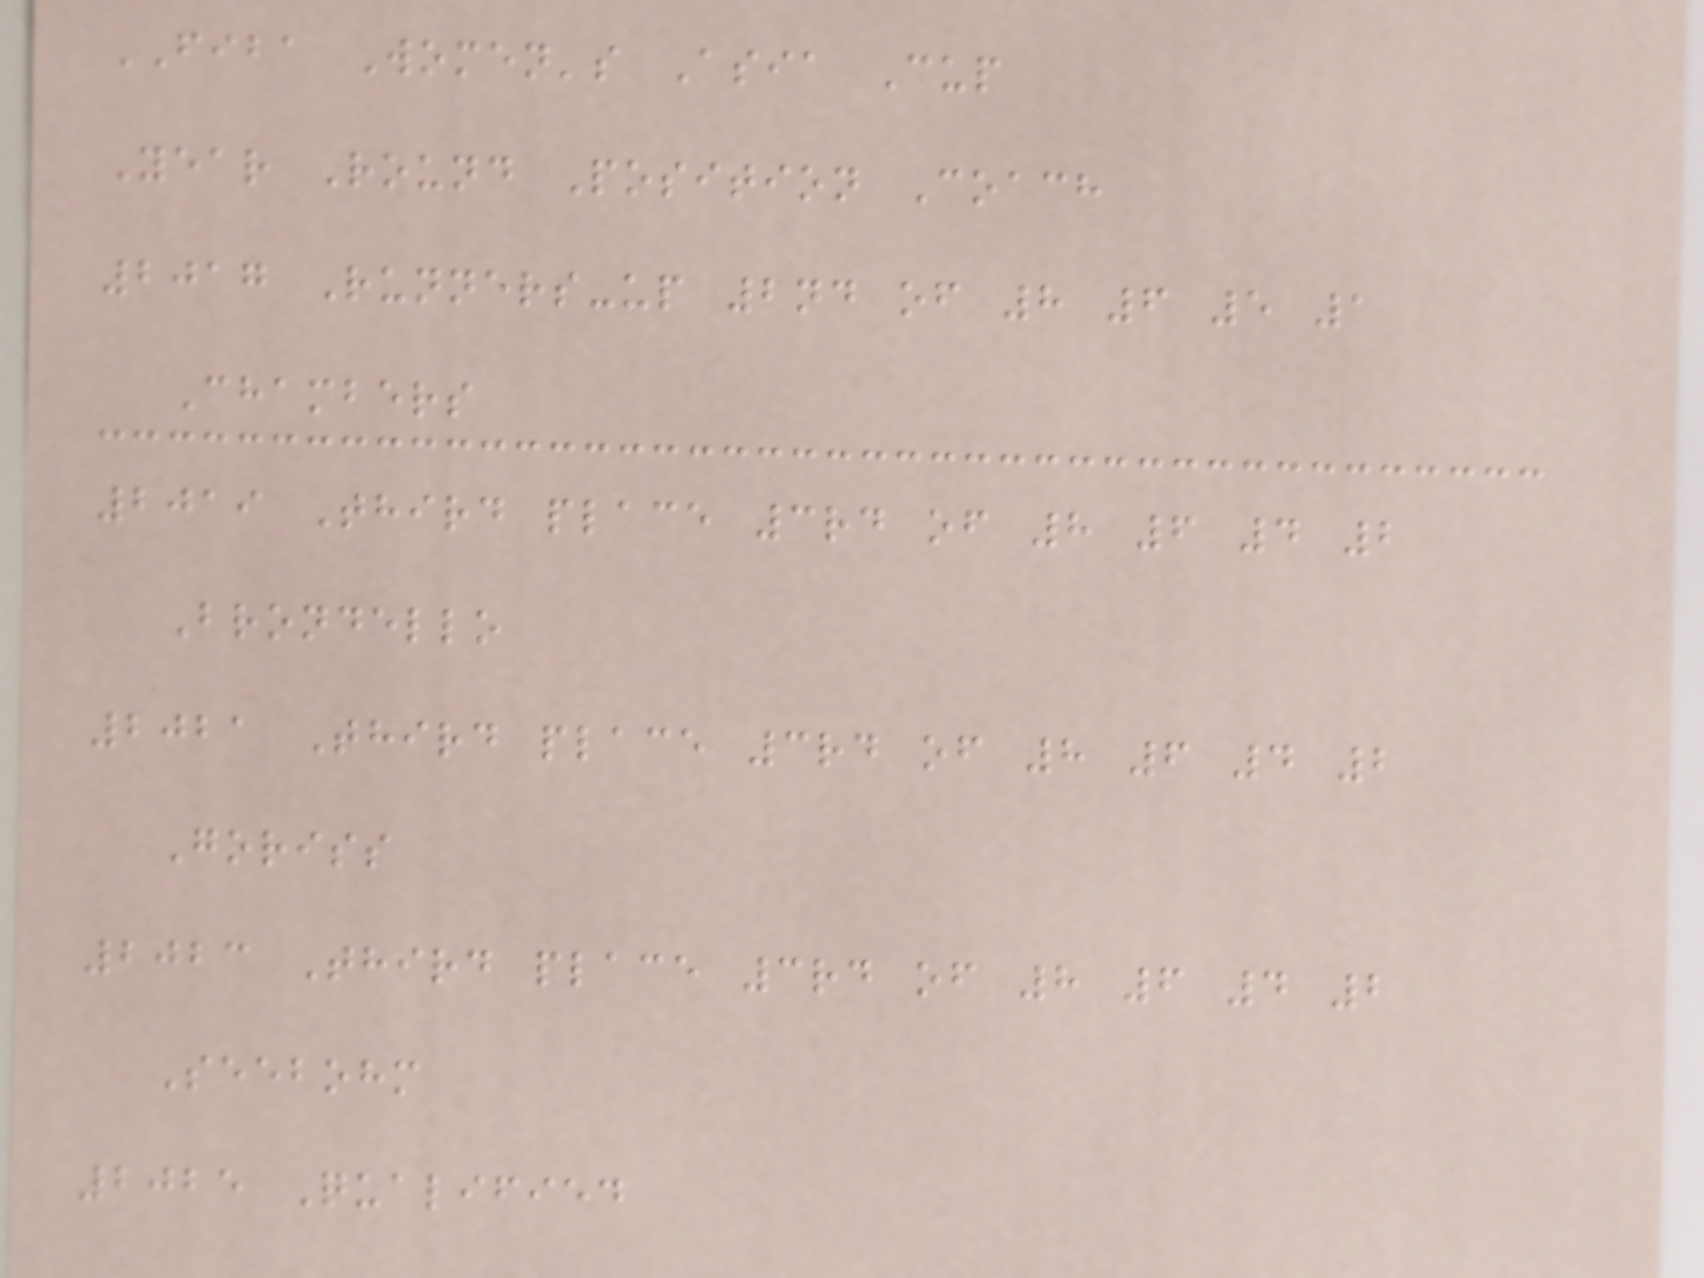FIBA Women's Asia Cup
Year Round Position Coach
2017 Runners-up 2nd of 8 6 5 1
Chambers
2019 Third place 3rd of 8 6 4 2
Brondello
2021 Third place 3rd of 8 6 4 2
Goriss
2023 Third place 3rd of 8 6 4 2
Seebohm
2025 Qualified
